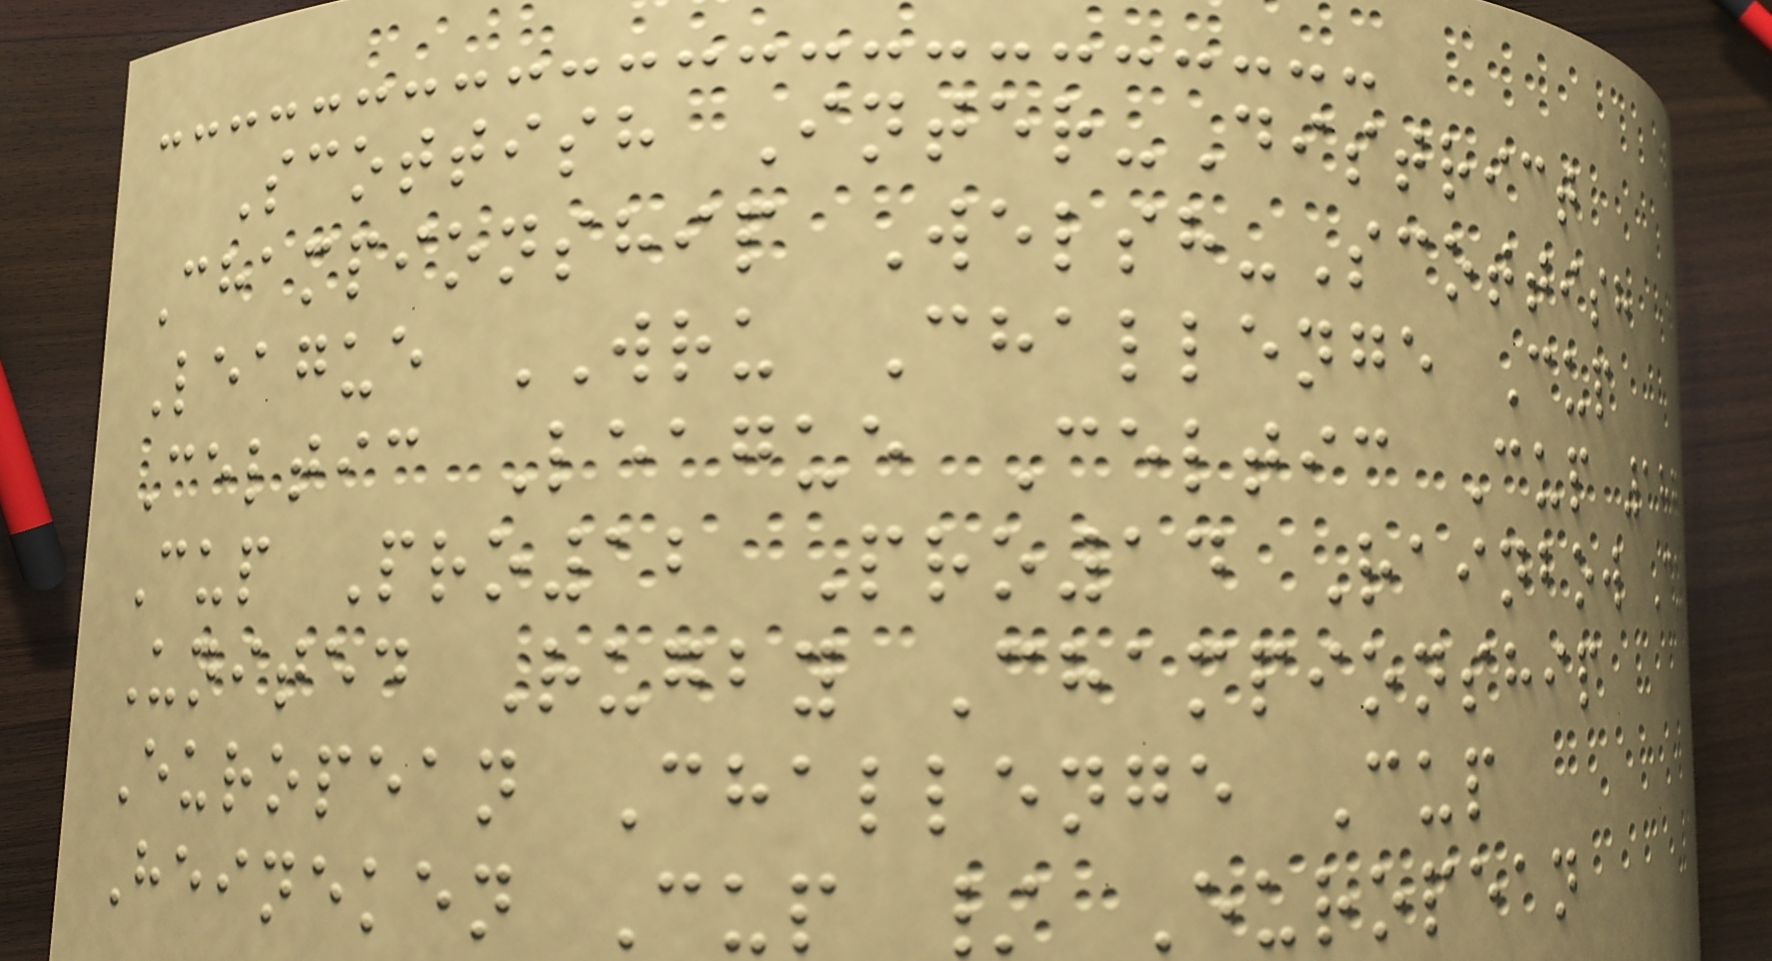Scottish Inter-District
Championship Welsh-Scottish
League WRU Challenge Cup
Celtic League Celtic Cup 1872
Cup Pro12 Pro14 Rainbow Cup
United Rugby Championship
European Challenge Cup
Heineken Cup / European
